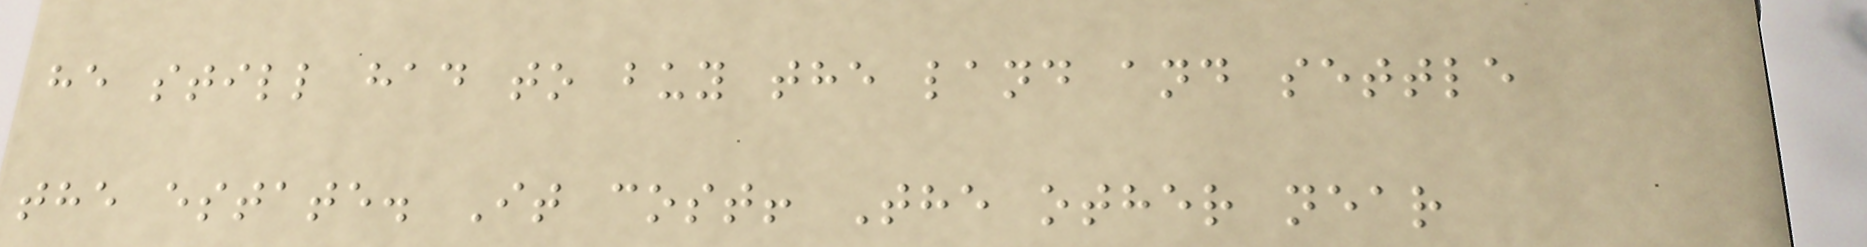he still had to buy the land and settle
the estate. It cost! The other near
